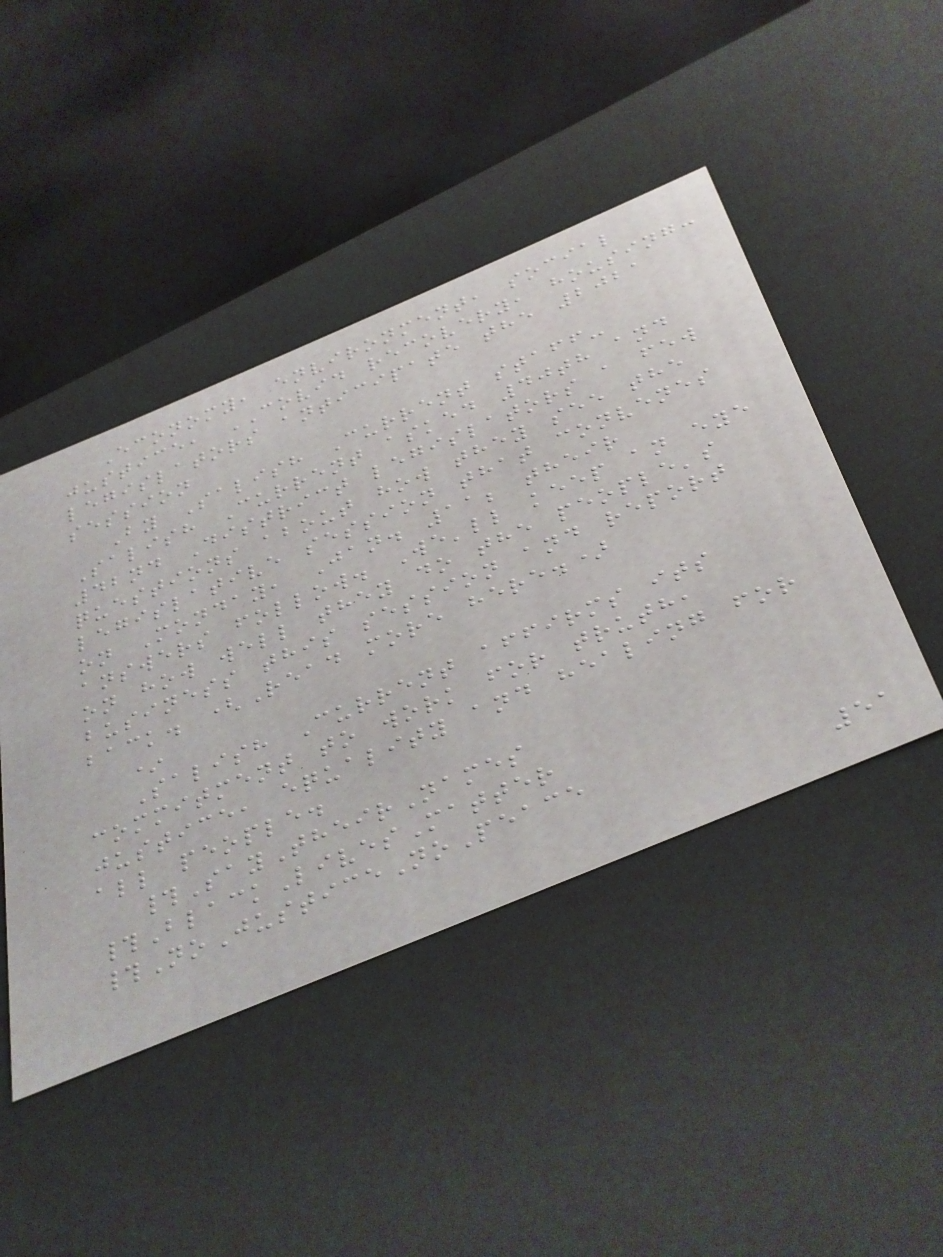Economy, environment, social
justice, COVID recovery, housing:
legislators anticipate the 2021
session
By Salish Current staff-
Salish Current asked 40th and
42nd District legislators a few
questions about how they see the
legislative session that convenes
on Monday, Jan. 11; their
answers follow. We'll keep an eye
on how well they do the people's
business this session and report
back. (Read more here.)
*
Salish Current affirms its
commitment to work for truth,
justice, equality and healing for
all people.
#SayTheirNames
#BlackLivesMatter
#NoJusticeNoPeace
51
